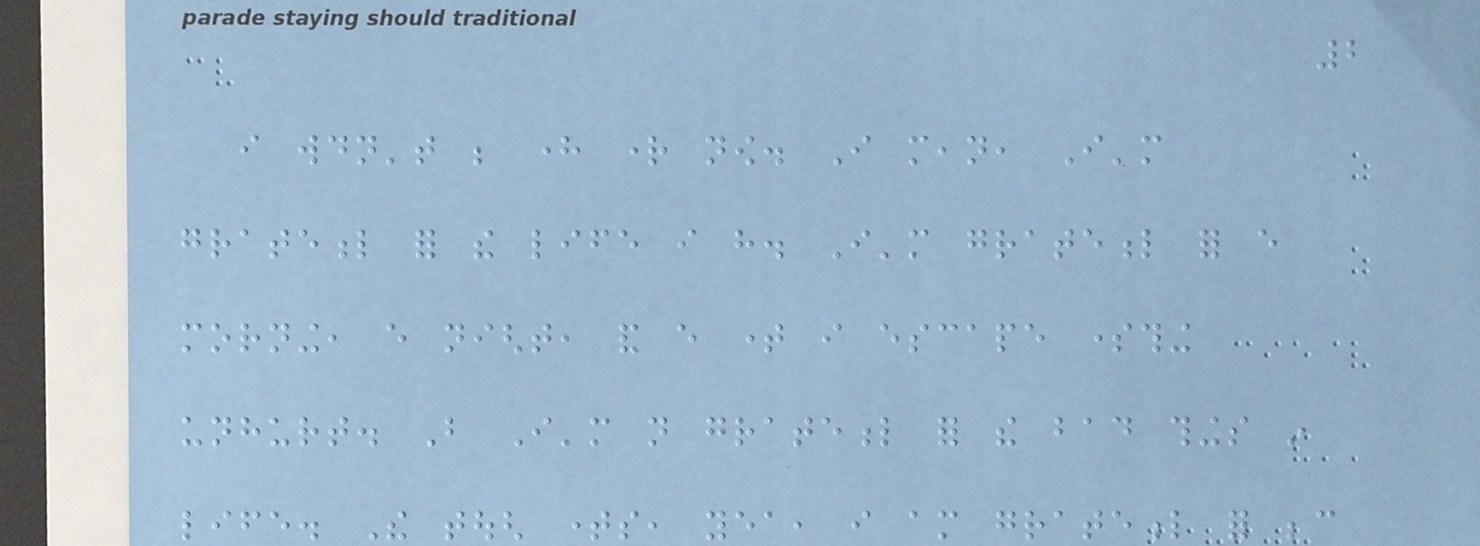2
i wouldn't be here right now. I mean, I'm
grateful for the life i have. I'm grateful for every
morning, every night, and every time i escape something
unhurt. But I'm not grateful for the bad things in
life. The tough times, yea, i am grateful for because
